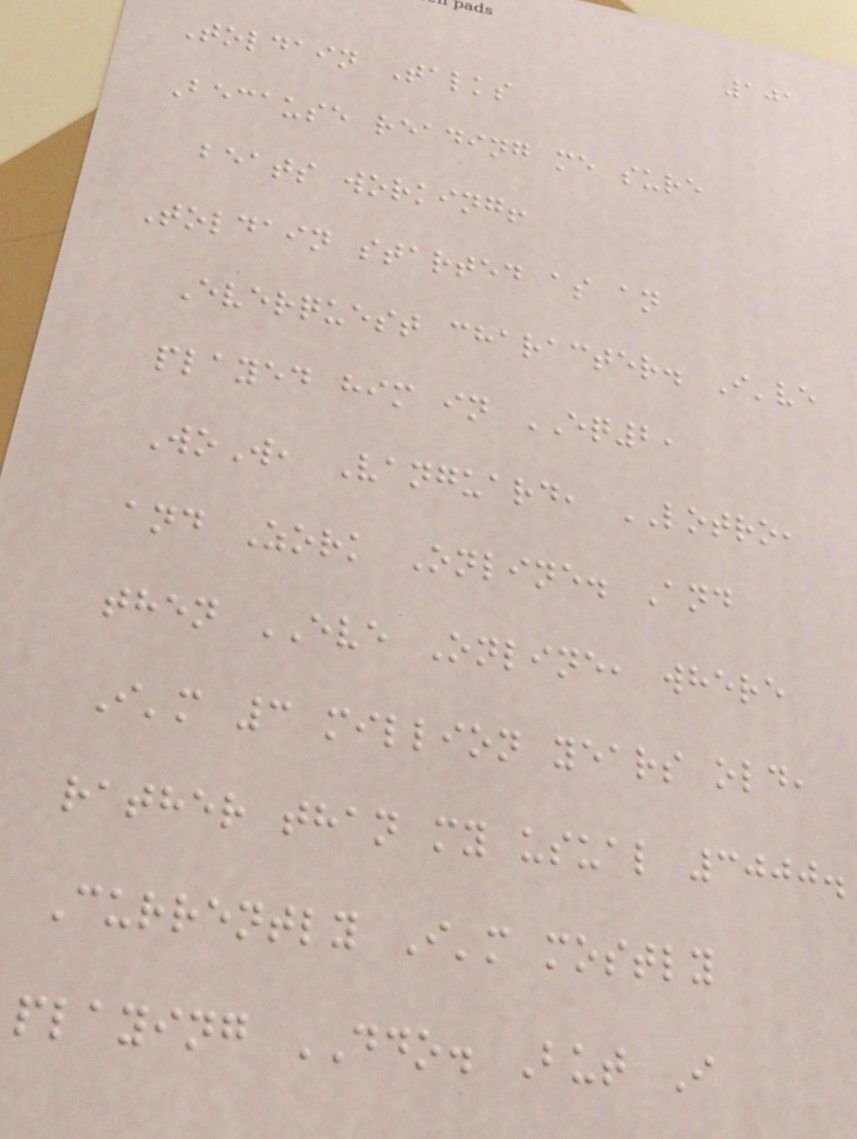101
Toldain Talks
Because reading me sure
beats working!
Toldain started as an
Everquest character. I've
played him in EQ2,
WoW, Vanguard, LOTRO,
and Zork Online. And
then EVE Online, where
I'm 3 million years old,
rather than my usual 3000.
Currently I'm mostly
playing DDO. But I
